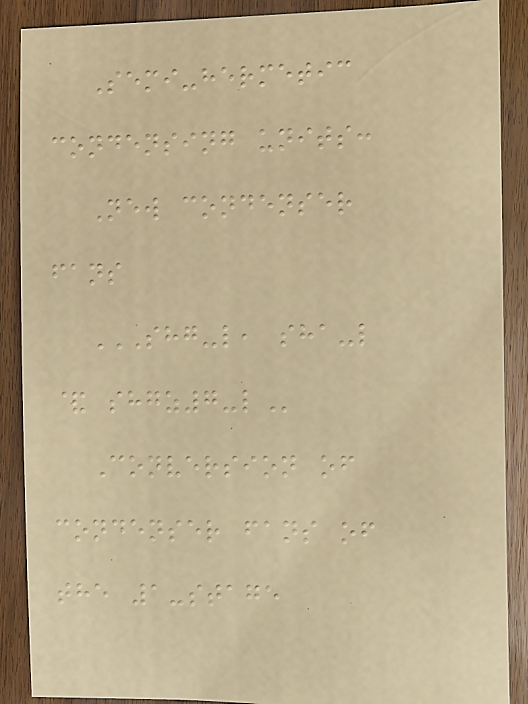Semi-hermetic
condensing units:
New condenser
fans
SHG-L, SHA-L
& SHGZ7-L
Conversion of
condenser fans of
the 1-stage
